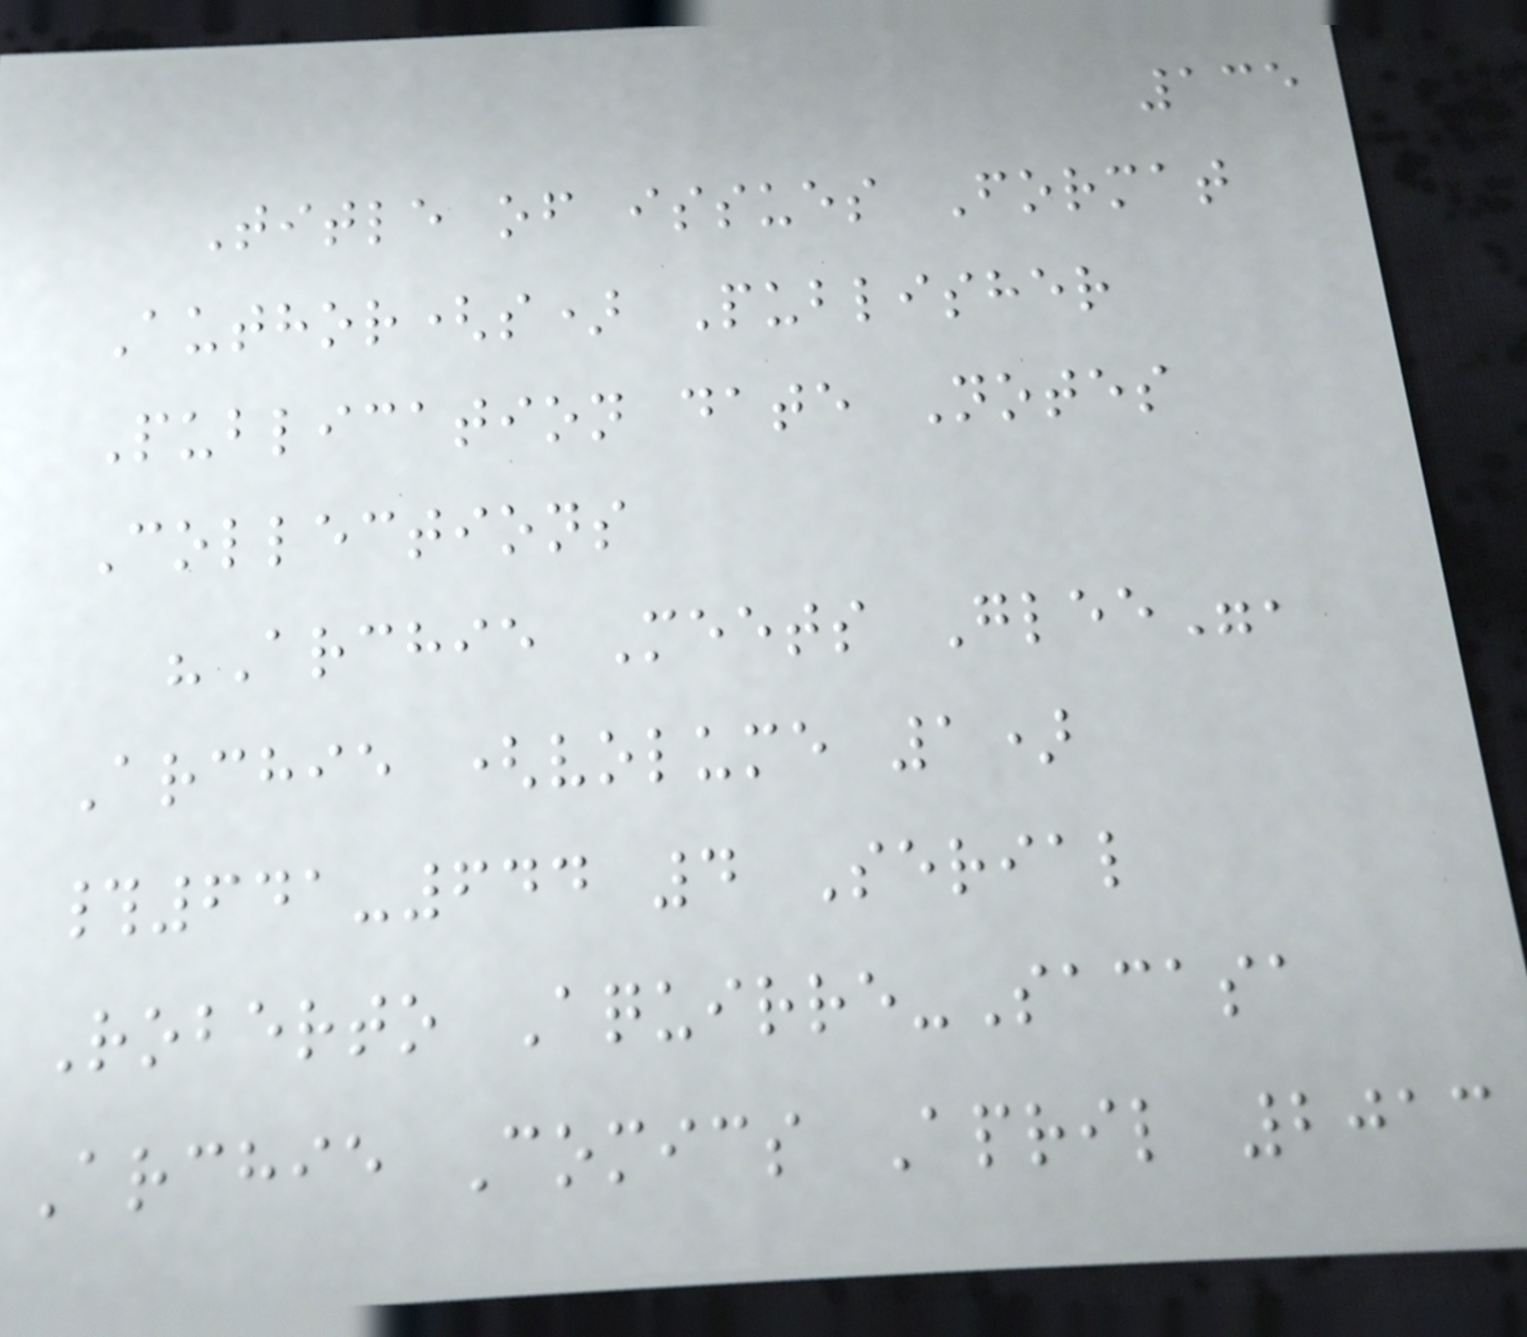135
Title of issues Format
Author(s) Publisher
Publication date Notes
Collections
"Archie Meets Glee",
Archie (volume 1)
#641-644 4 Serial
Roberto Aquirre-Sacasa
Archie Comics April 2013
